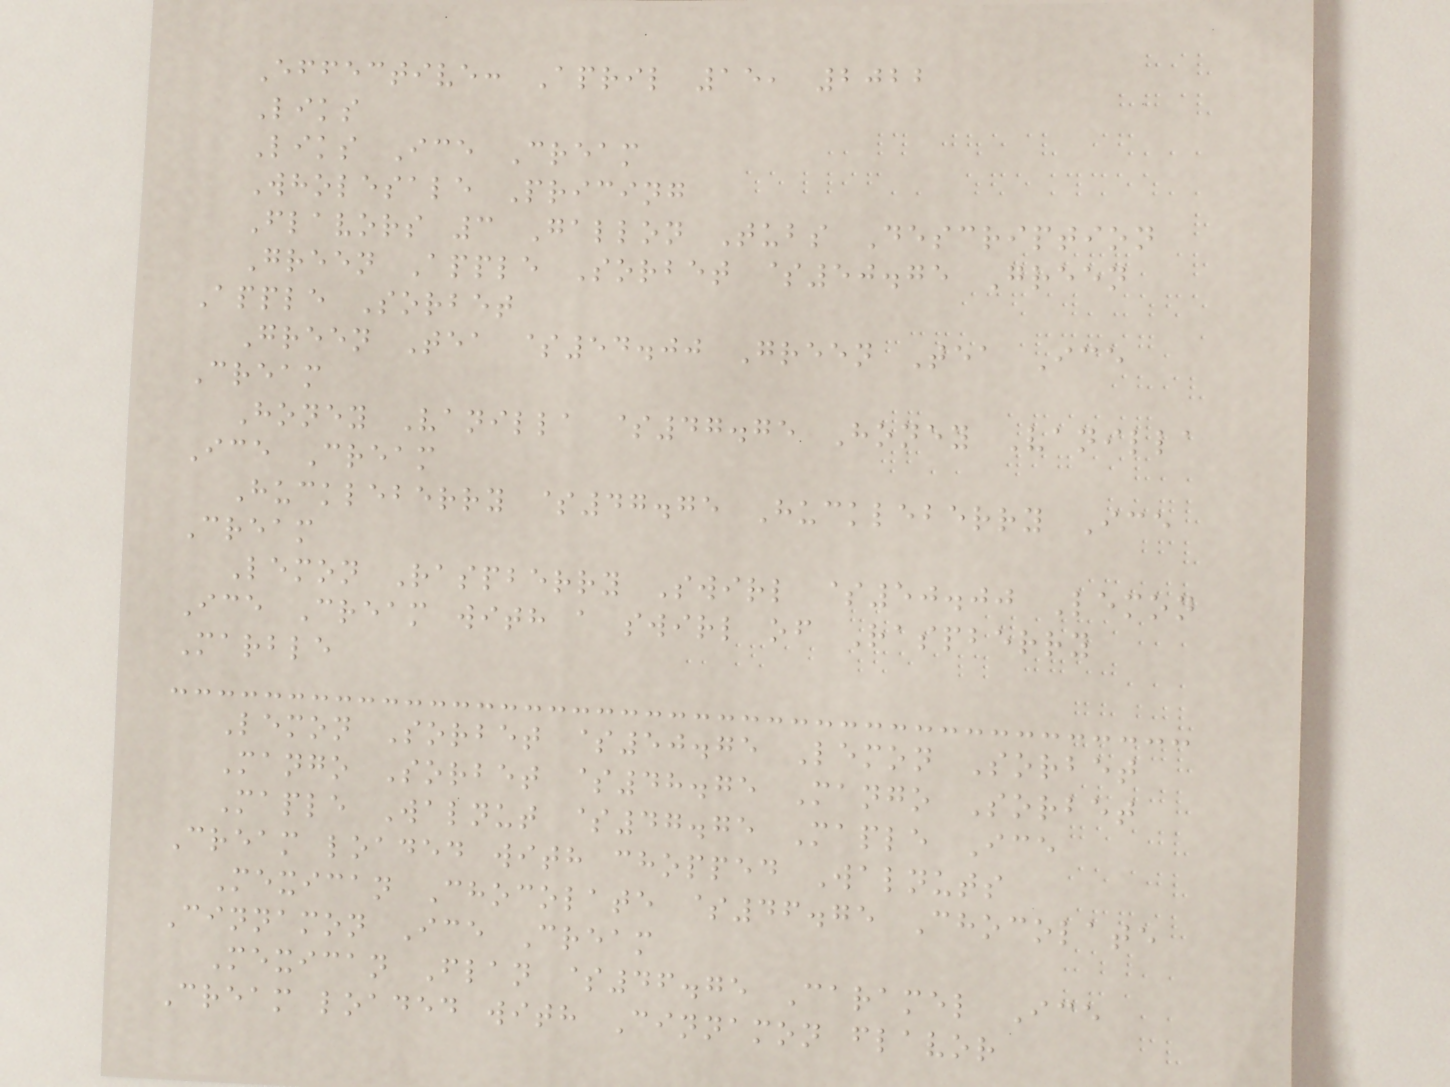Effective: April 15, 2022
Liks
Liks Ice Cream
Wholesale Pricing
Flavors 3 Gallon Tubs Description
Green Apple Sorbet $50.75 Green
Apple Sorbet
Green Tea $54.00 Green Tea Ice
Cream
Honey Vanilla $47.75 Honey Vanilla
Ice Cream
Huckleberry $47.75 Huckleberry Ice
Cream
Lemon Raspberry Swirl $50.00 Lemon
Ice Cream with a swirl of Raspberry
Marble
Lemon Sorbet $50.75 Lemon Sorbet
Mango Sorbet $48.75 Mango Sorbet
Maple Walnut $47.75 Maple Ice
Cream loaded with chopped Walnuts
Mexican Chocolate $46.75 Chocolate
Cinnamon Ice Cream
Mexican Flan $46.75 Caramel Ice
Cream loaded with Cinnamon flavor
